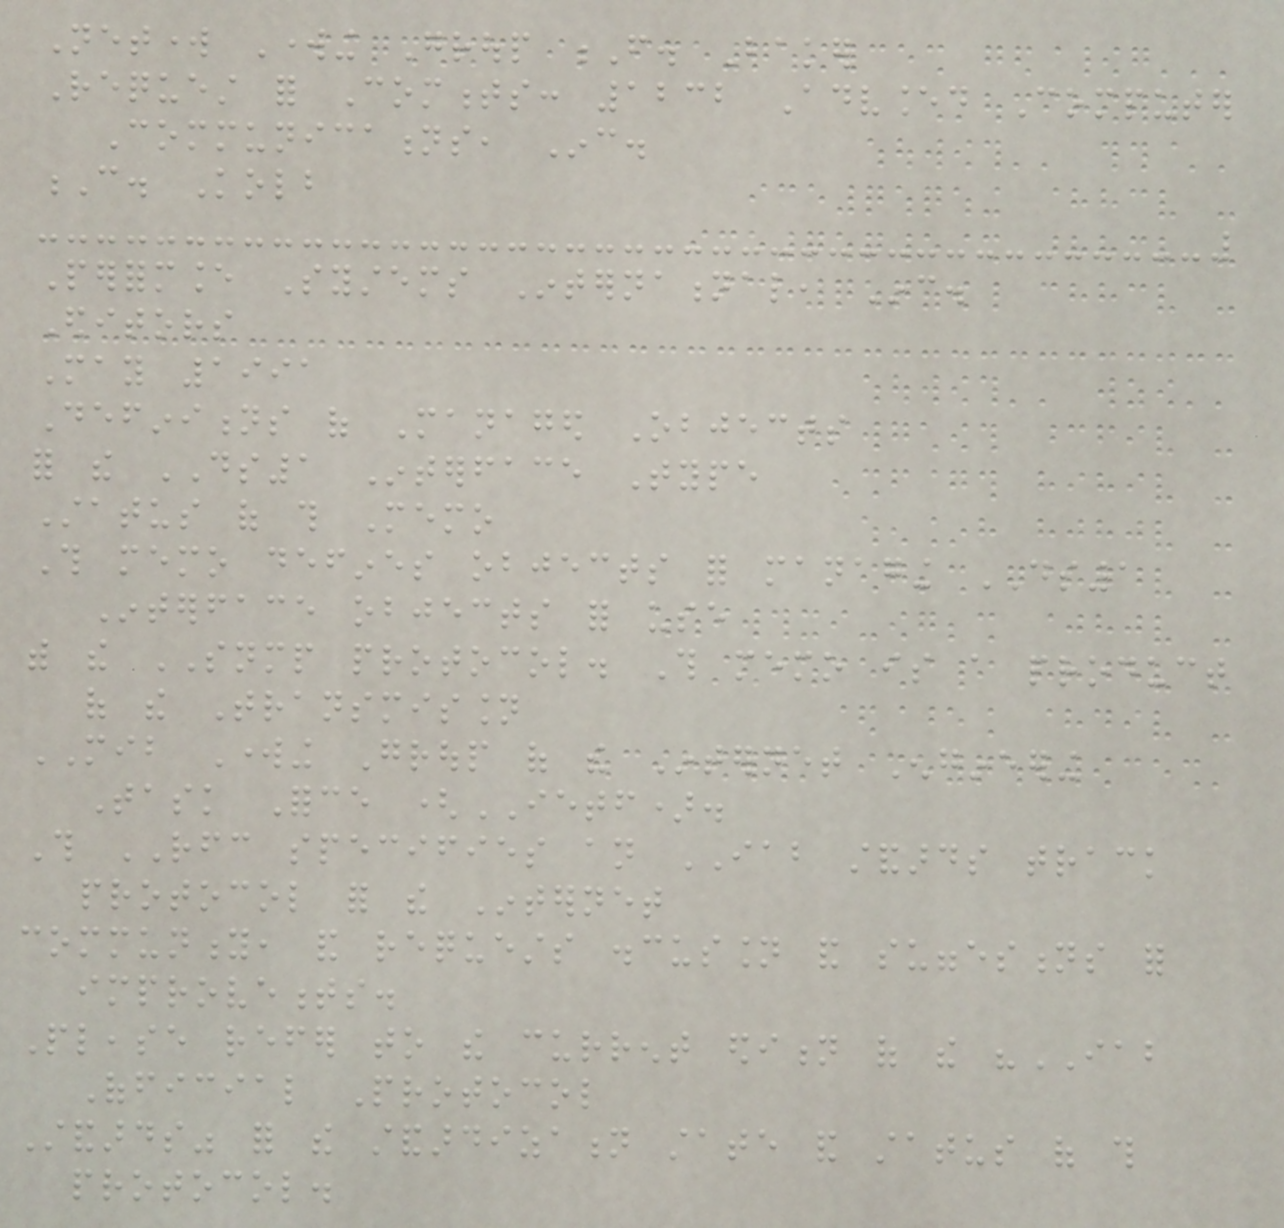Network Working Group F. Baker
Request for Comments: 1232 Advanced Computer
Communications, Inc.
C. Kolb
Performance Systems International, Inc.
Editors
May 1991
Definitions of Managed Objects
for the DS1 Interface Type
Status of this Memo
This memo defines objects for managing DS1
Interface objects for use
with the SNMP protocol. This memo is a product
of the Transmission
MIB Working Group of the Internet Engineering
Task Force (IETF).
This RFC specifies an IAB standards track
protocol for the Internet
community, and requests discussion and suggestions for
improvements.
Please refer to the current edition of the "IAB
Official Protocol
Standards" for the standardization state and status of this
protocol.
